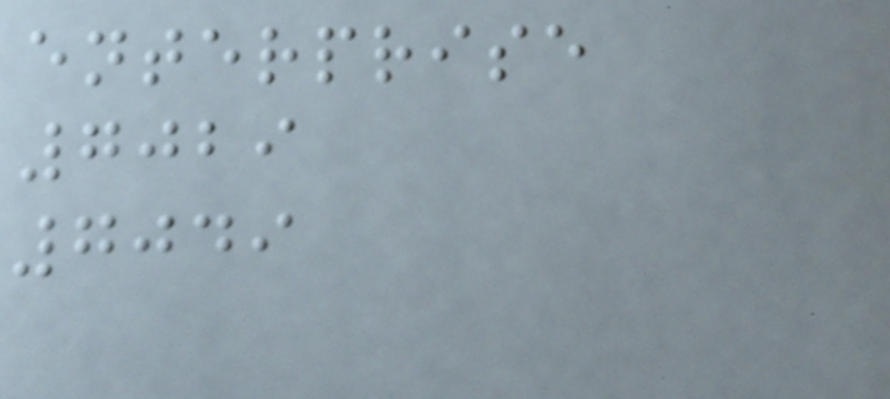enterprise
7029
7049
